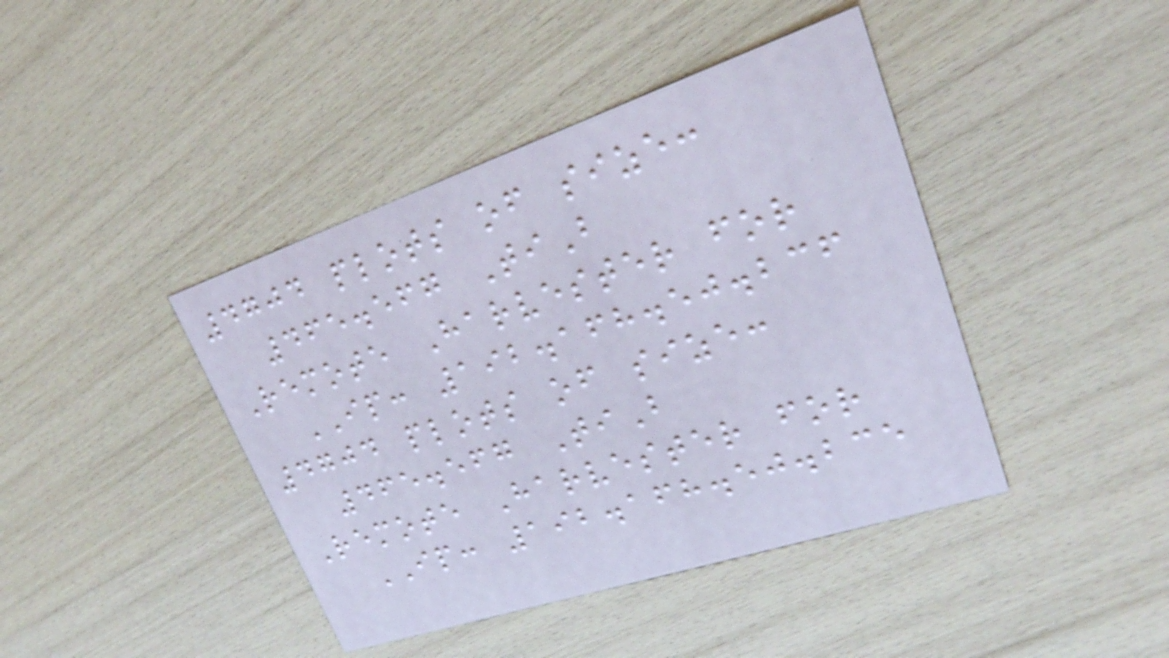4704 plots of size:
465.567 TiB
Remote Harvester for
IP: 192.168.50.236
4704 plots of size:
465.567 TiB
Remote Harvester for
IP: 192.168.50.235
